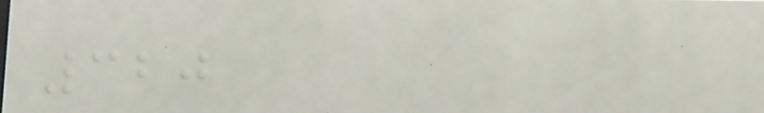320
